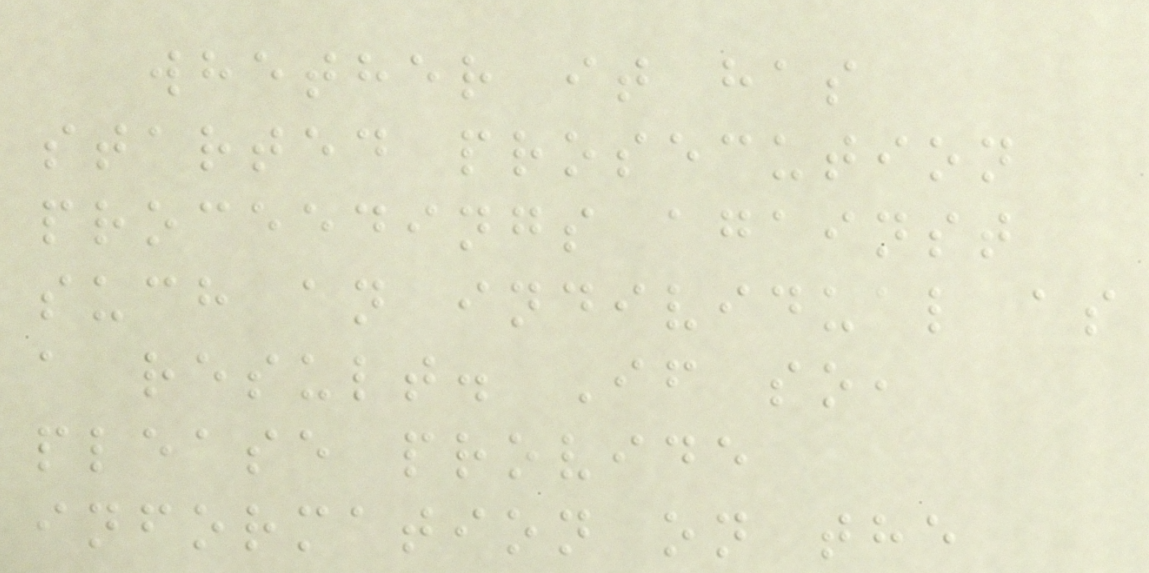whether it has
started prosecution
proceedings against
such an individual as
a result. If so,
please provide
information on the
